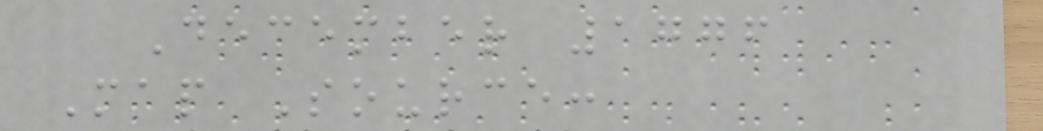December 1776
Map Source:
